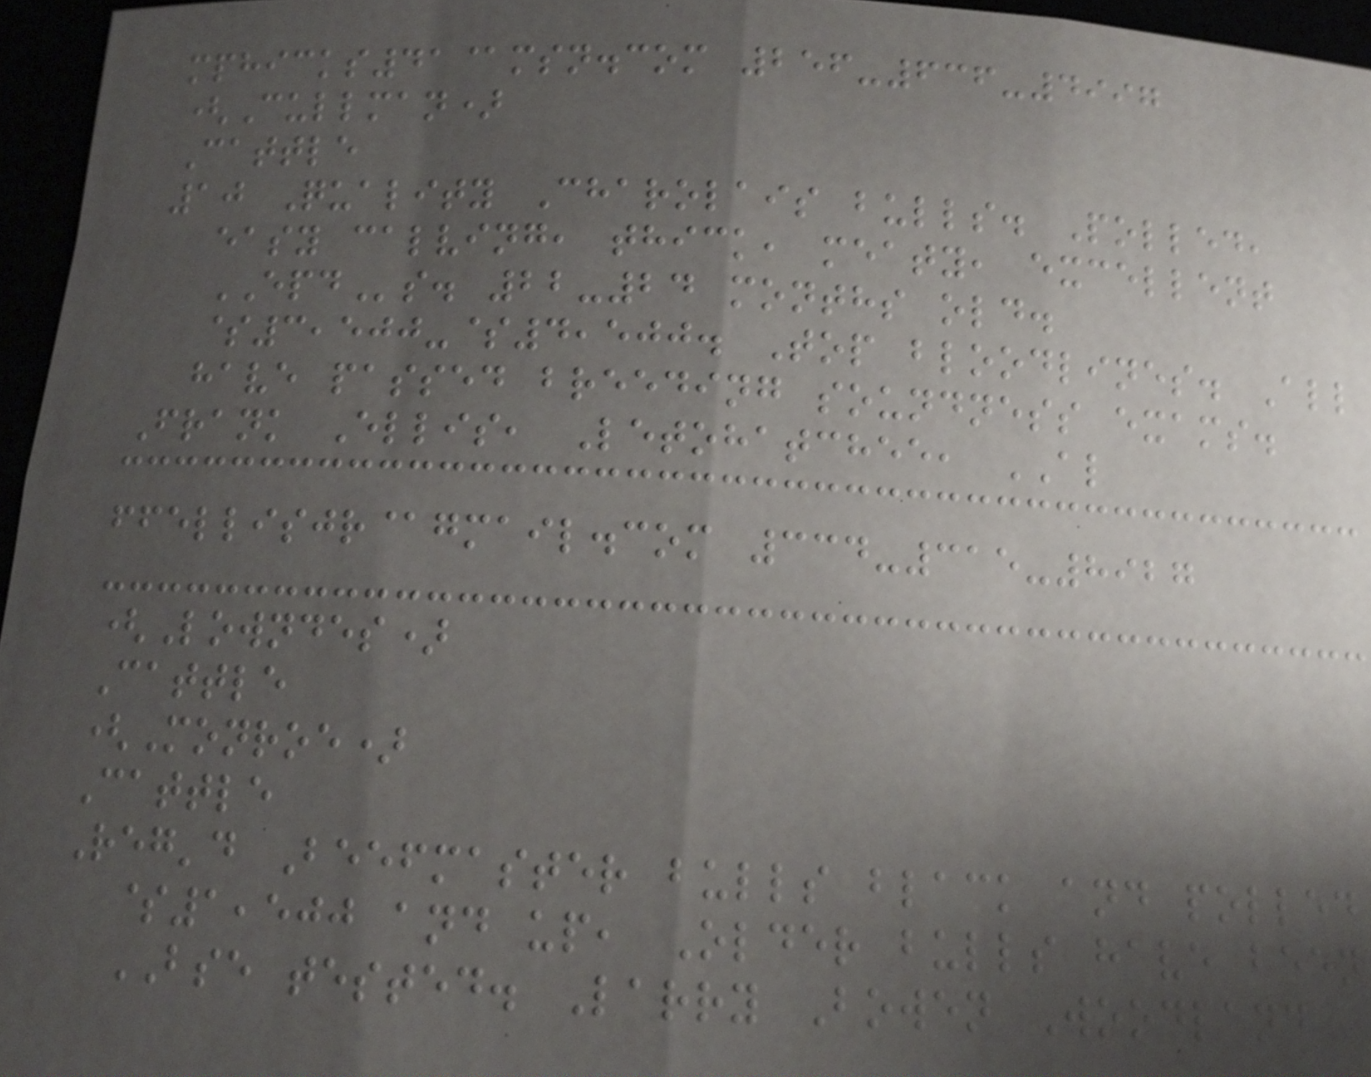mphicks41@msn.com 256-636-4997
(Cullman)
Cattle
10 Quality Charolais bulls. Polled,
easy calving, thick, meaty, excellent
EPDs. 22-24 months old.
$3,500-$4,500. Top bloodlines. All
have passed breeding soundness exams.
Frank Ellis, Letohatchee, AL
ffellisjr@gmail.com 334-315-8927
(Lowndes)
Cattle
(Monroe)
Cattle
Reg'd Beefmaster bulls black and polled
$1,500 and up, Older bulls have been
BSE tested. Larry Bowen Woodland
